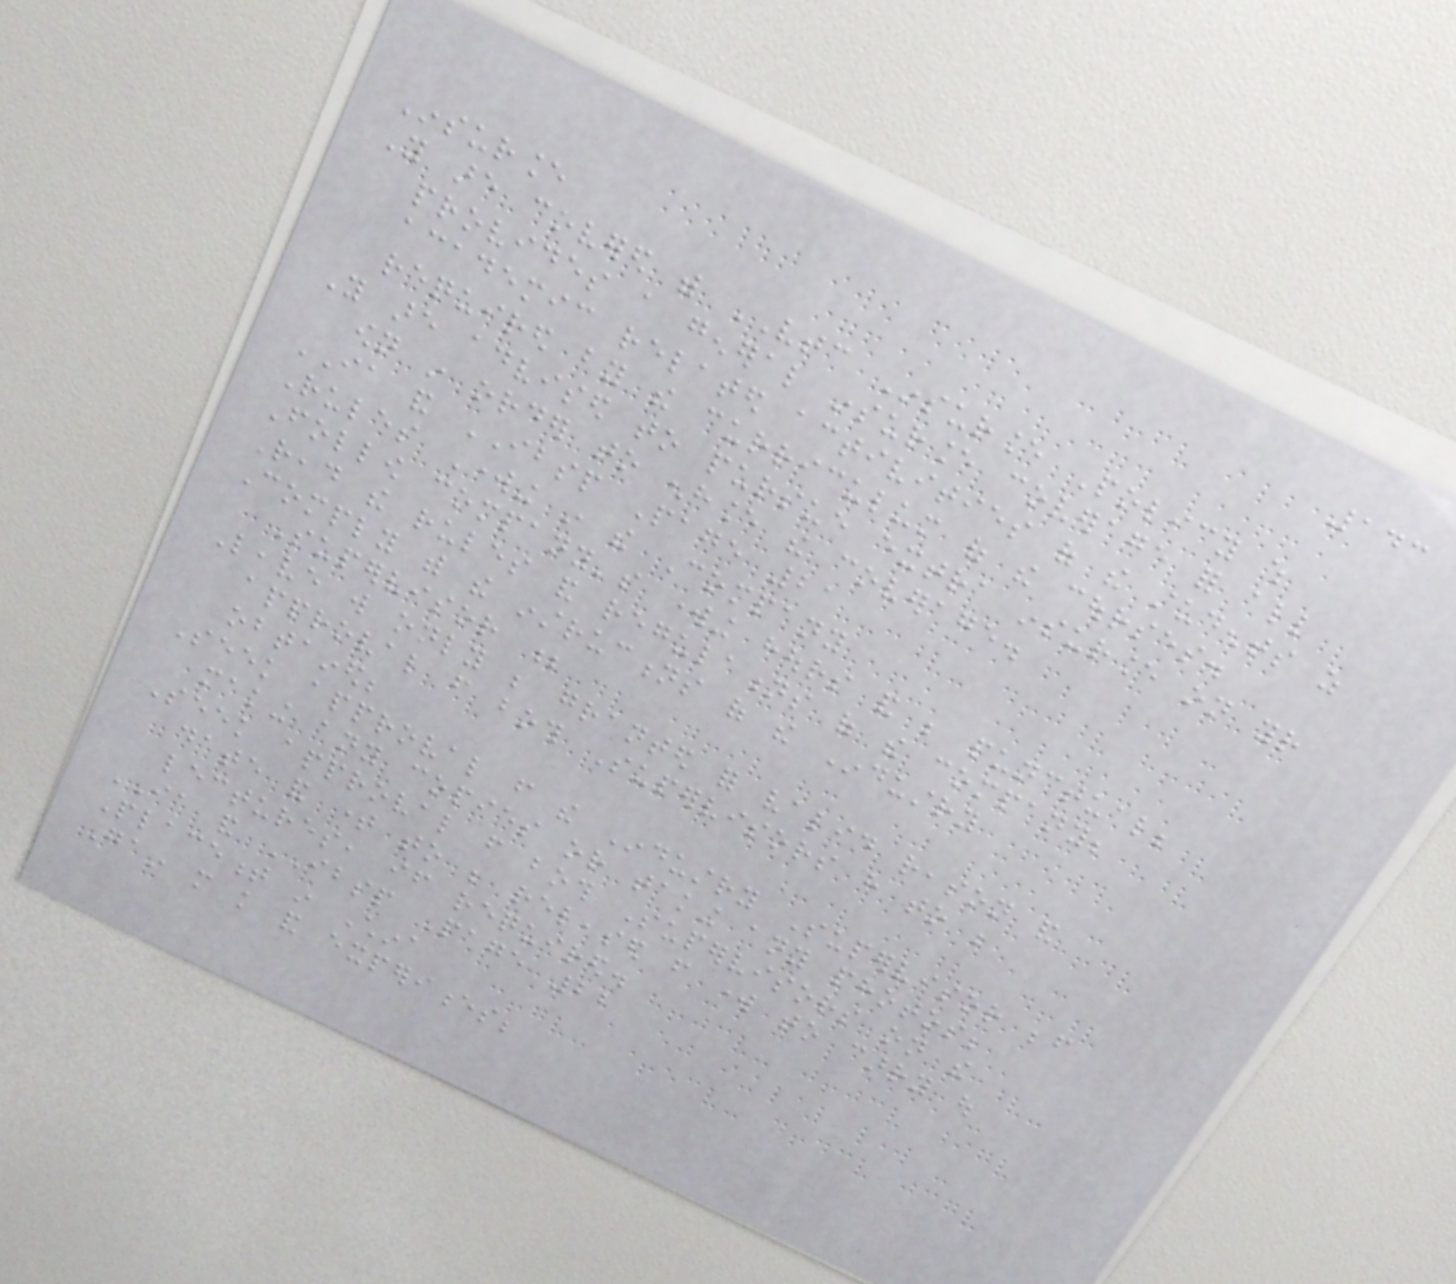143
Insurance
You are covered with VTC Insurance Policy which
provides a general insurance coverage for all
academic related activities of the students as
required by the curriculum of the courses.
You are advised to pursue extra insurance on your
own in order to enhance the coverage.
IA and IBSP Page 21
Rules Working in the Company
Follow company's working hours and be punctual;
Read the rules and regulations of the company;
Comply with the instructions of the Industry
Supervisor ;
Leave will only be granted for valid reason and
approval from both Supervisors have to be
obtained;
Seek approval from the Industry Supervisor before
making any copies or taking any photos;
Seek approval from both Supervisors on the
date and time to be released from work to carry out
lectures, if required.
IA and IBSP Page 22
Placement in China
Gain more knowledge and experiences;
